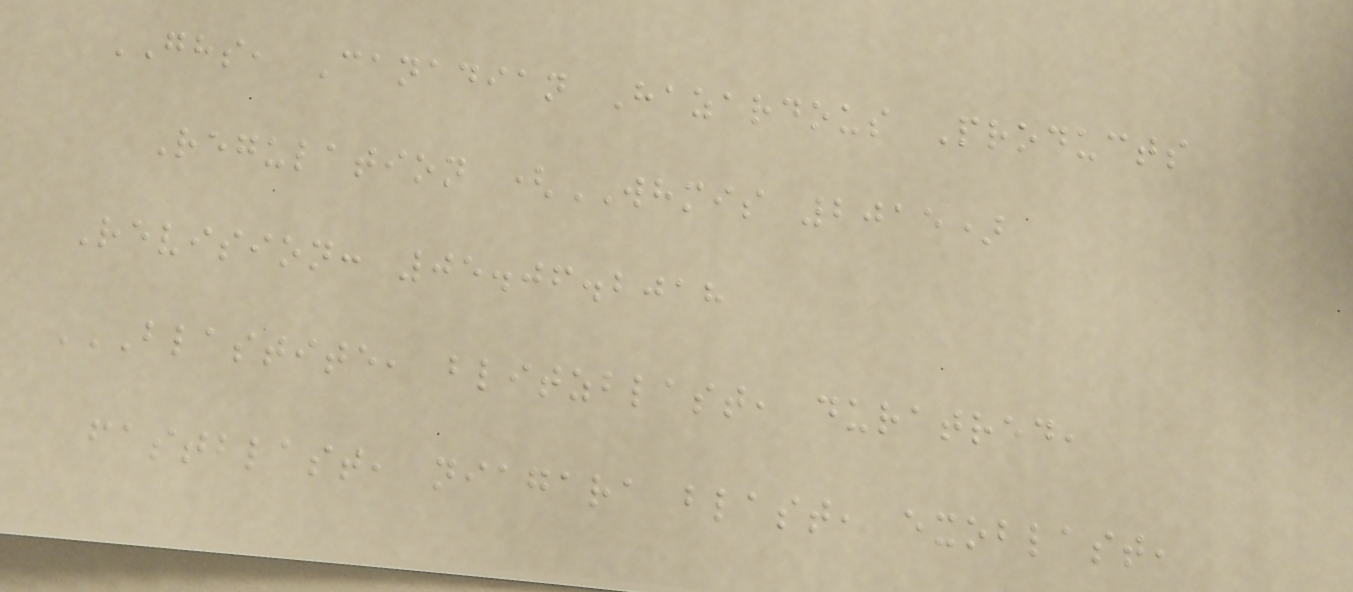GHS, Canadian Hazardous Products
Regulation (WHMIS 2015)
Revision: 05.06.2018
BLASTITE, BLITZBLAST, DURATRED,
FASTBLAST, NIAGARA BLAST, EXOBLAST,
